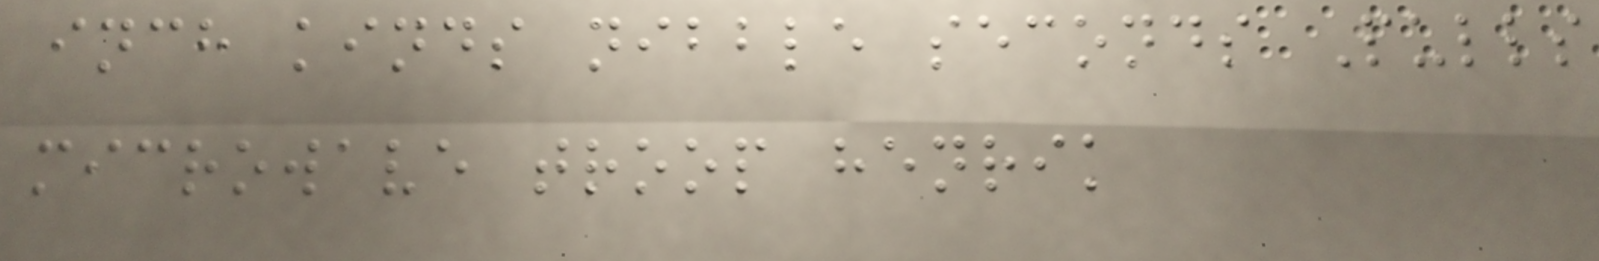inch kinds nibble seconds Pulls
microwave troop henrik
